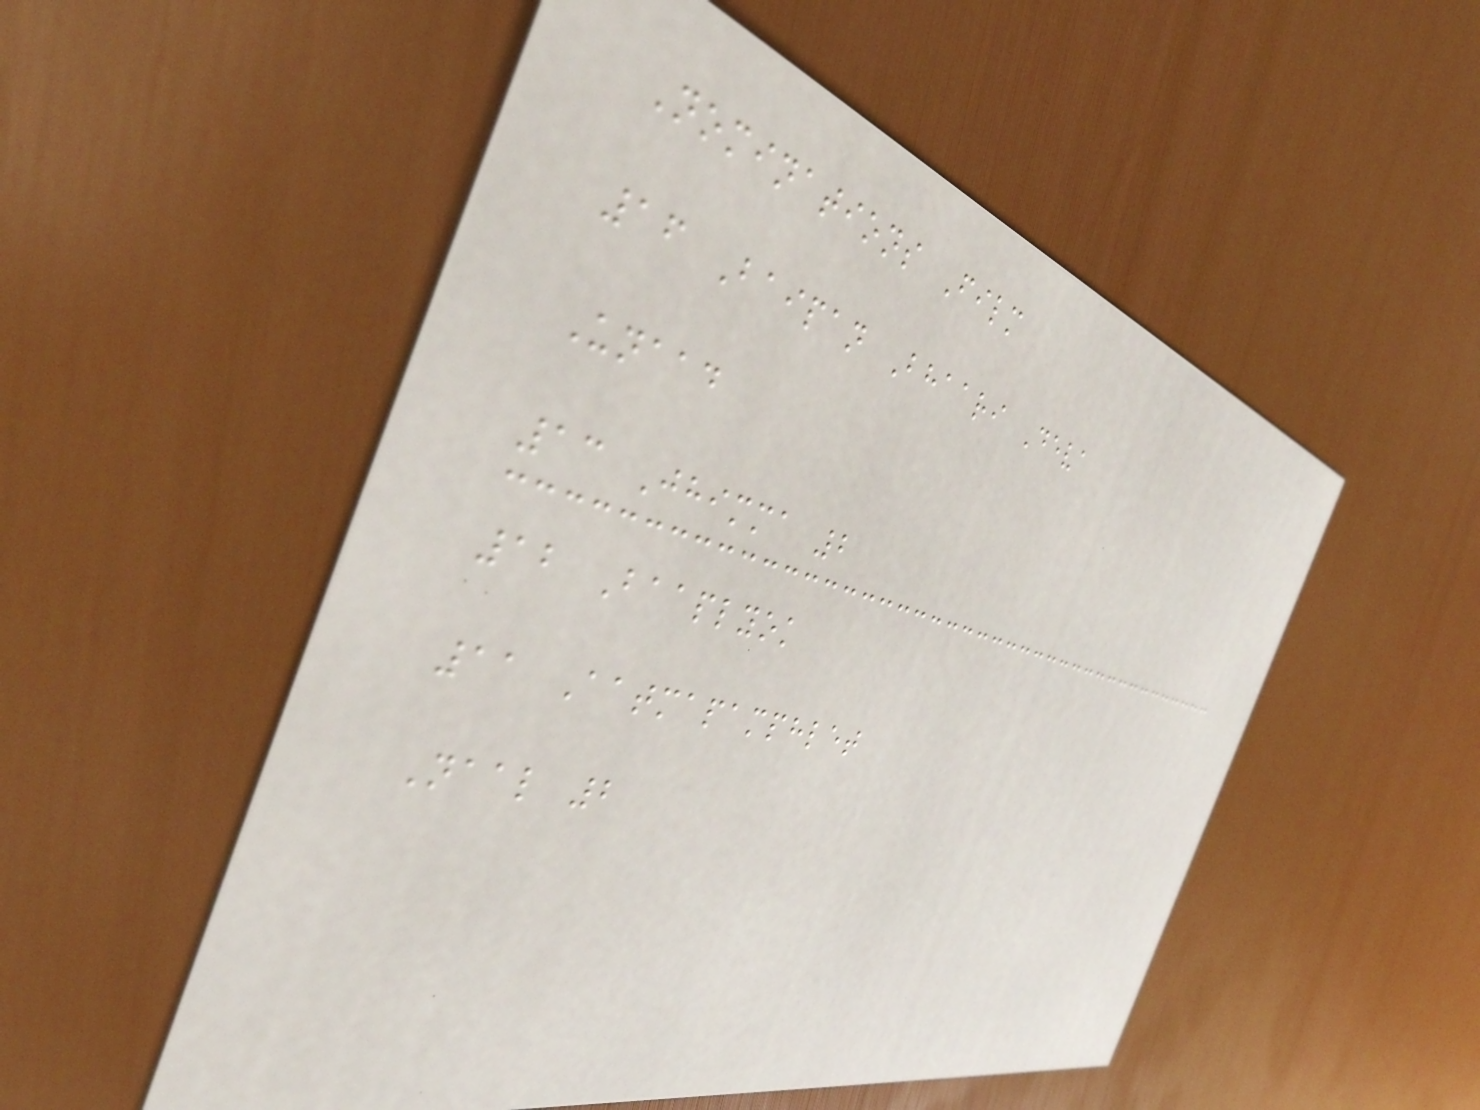Nominations Film
16 Baipan Bhaari Deva
Unaad
13 Jhimma 2
12 Baaplyok
11 Aatmapamphlet
Naal 2
